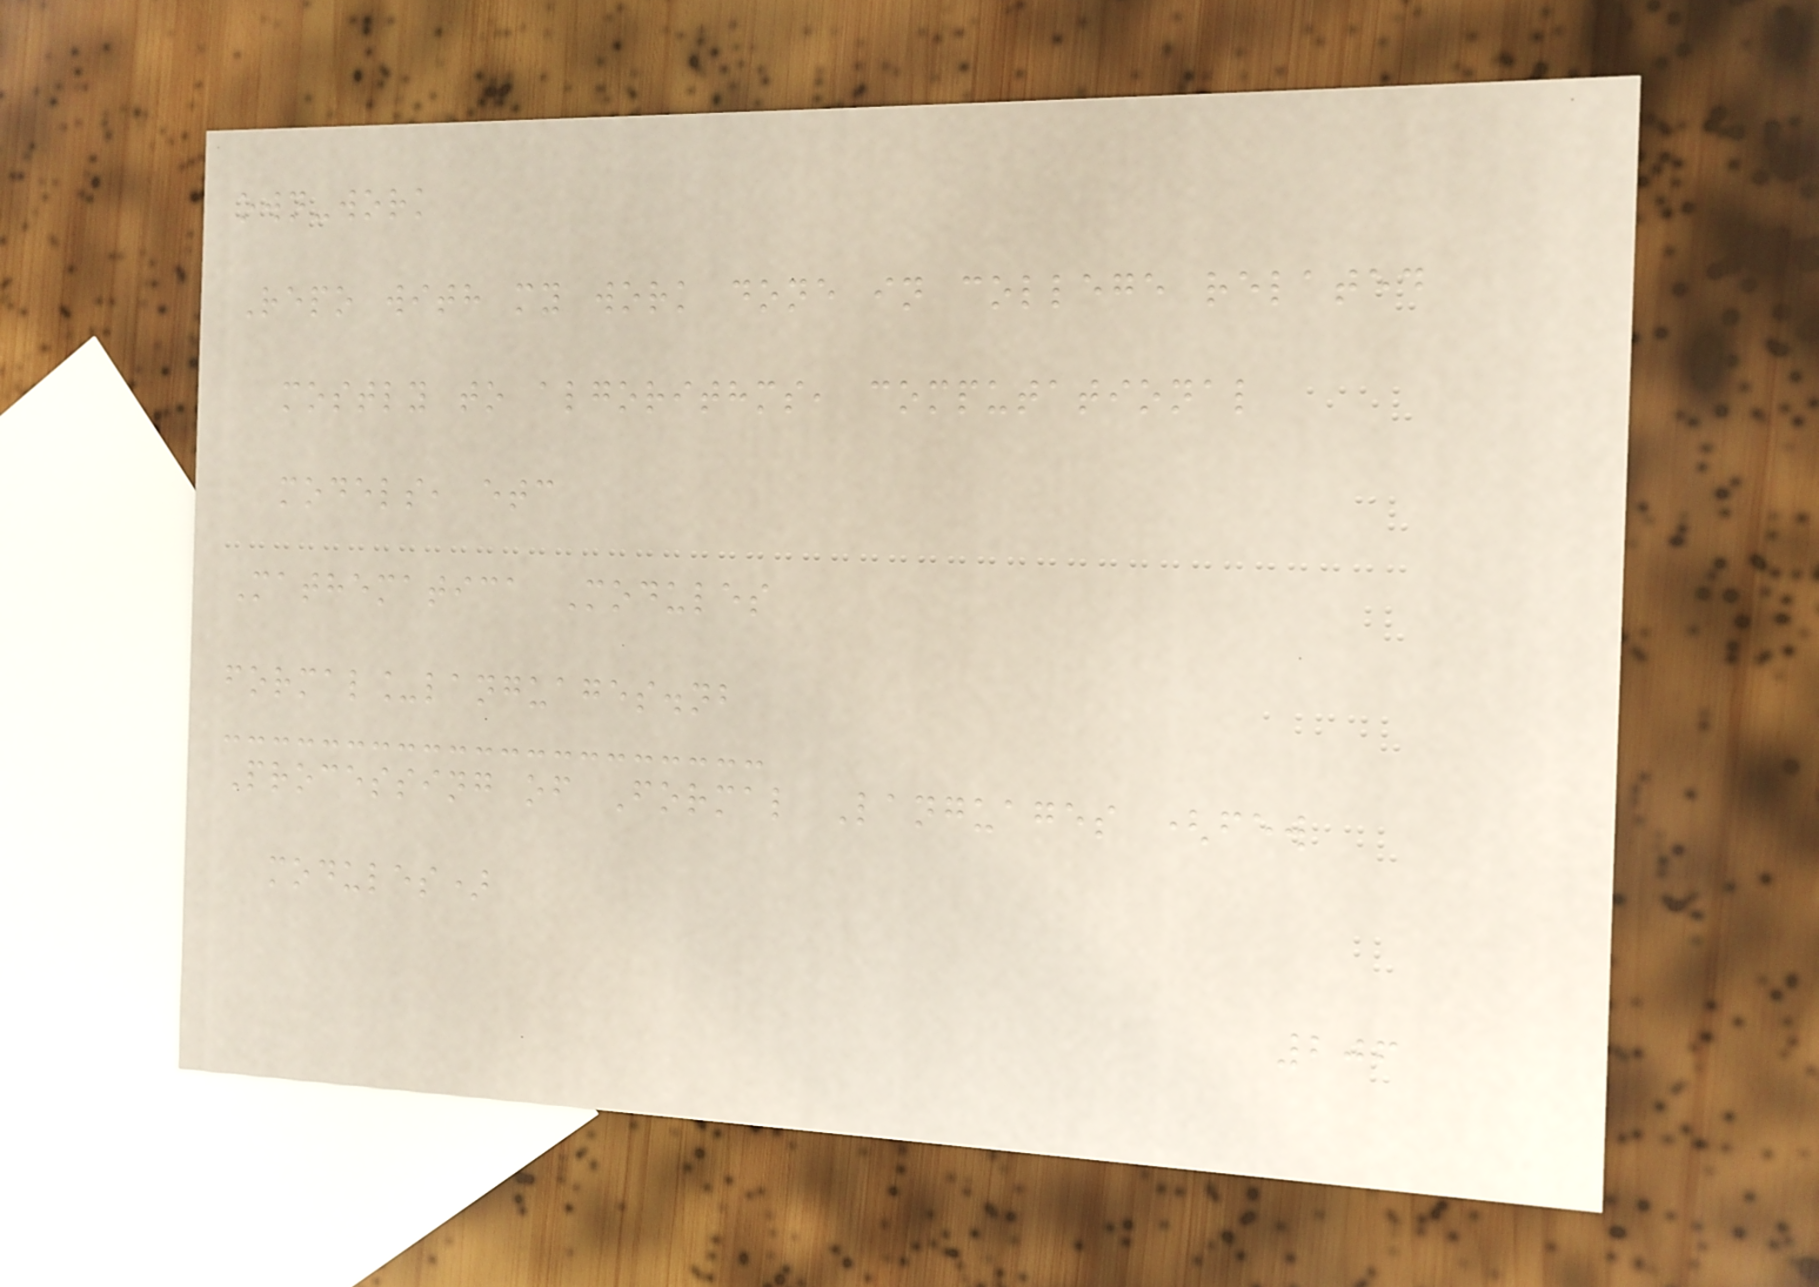own-work
Repo with my work done in college related
mostly to algorithms, computational
models, etc
Mathematica Modules
formal_languages.nb
Processing of Formal Languages (few
modules)
206
